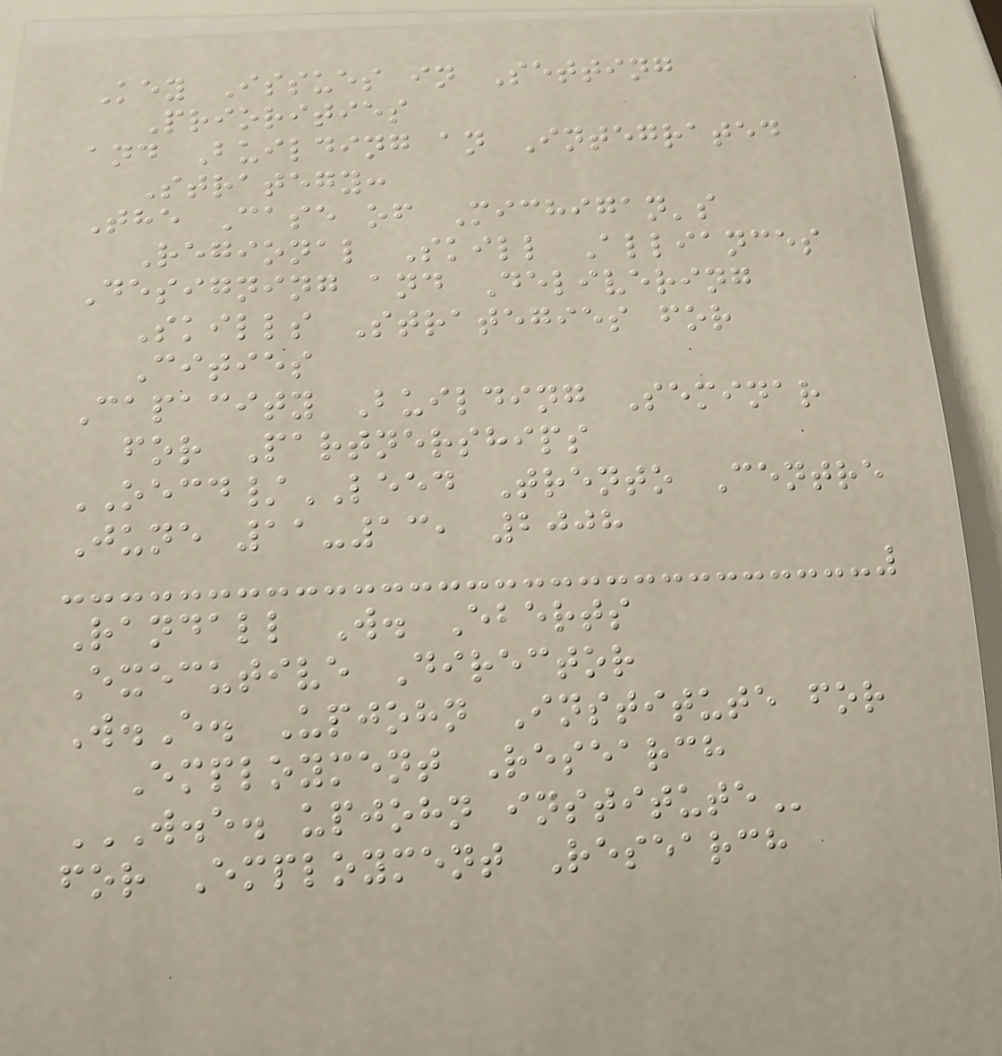Key Issues in Setting
Priorities
and Building an Integrated
Strategy:
The Case of Michigan's
Regional Skill Alliances
Designing and Delivering
Skills Strategies for
Cities
Capacity Building Seminar
for Partnerships
OECD/LEED Trento Centre
June 11-13, 2008
Randall W. Eberts
Executive Director
W.E. Upjohn Institute for
Employment Research
W.E. UPJOHN INSTITUTE
for Employment Research
